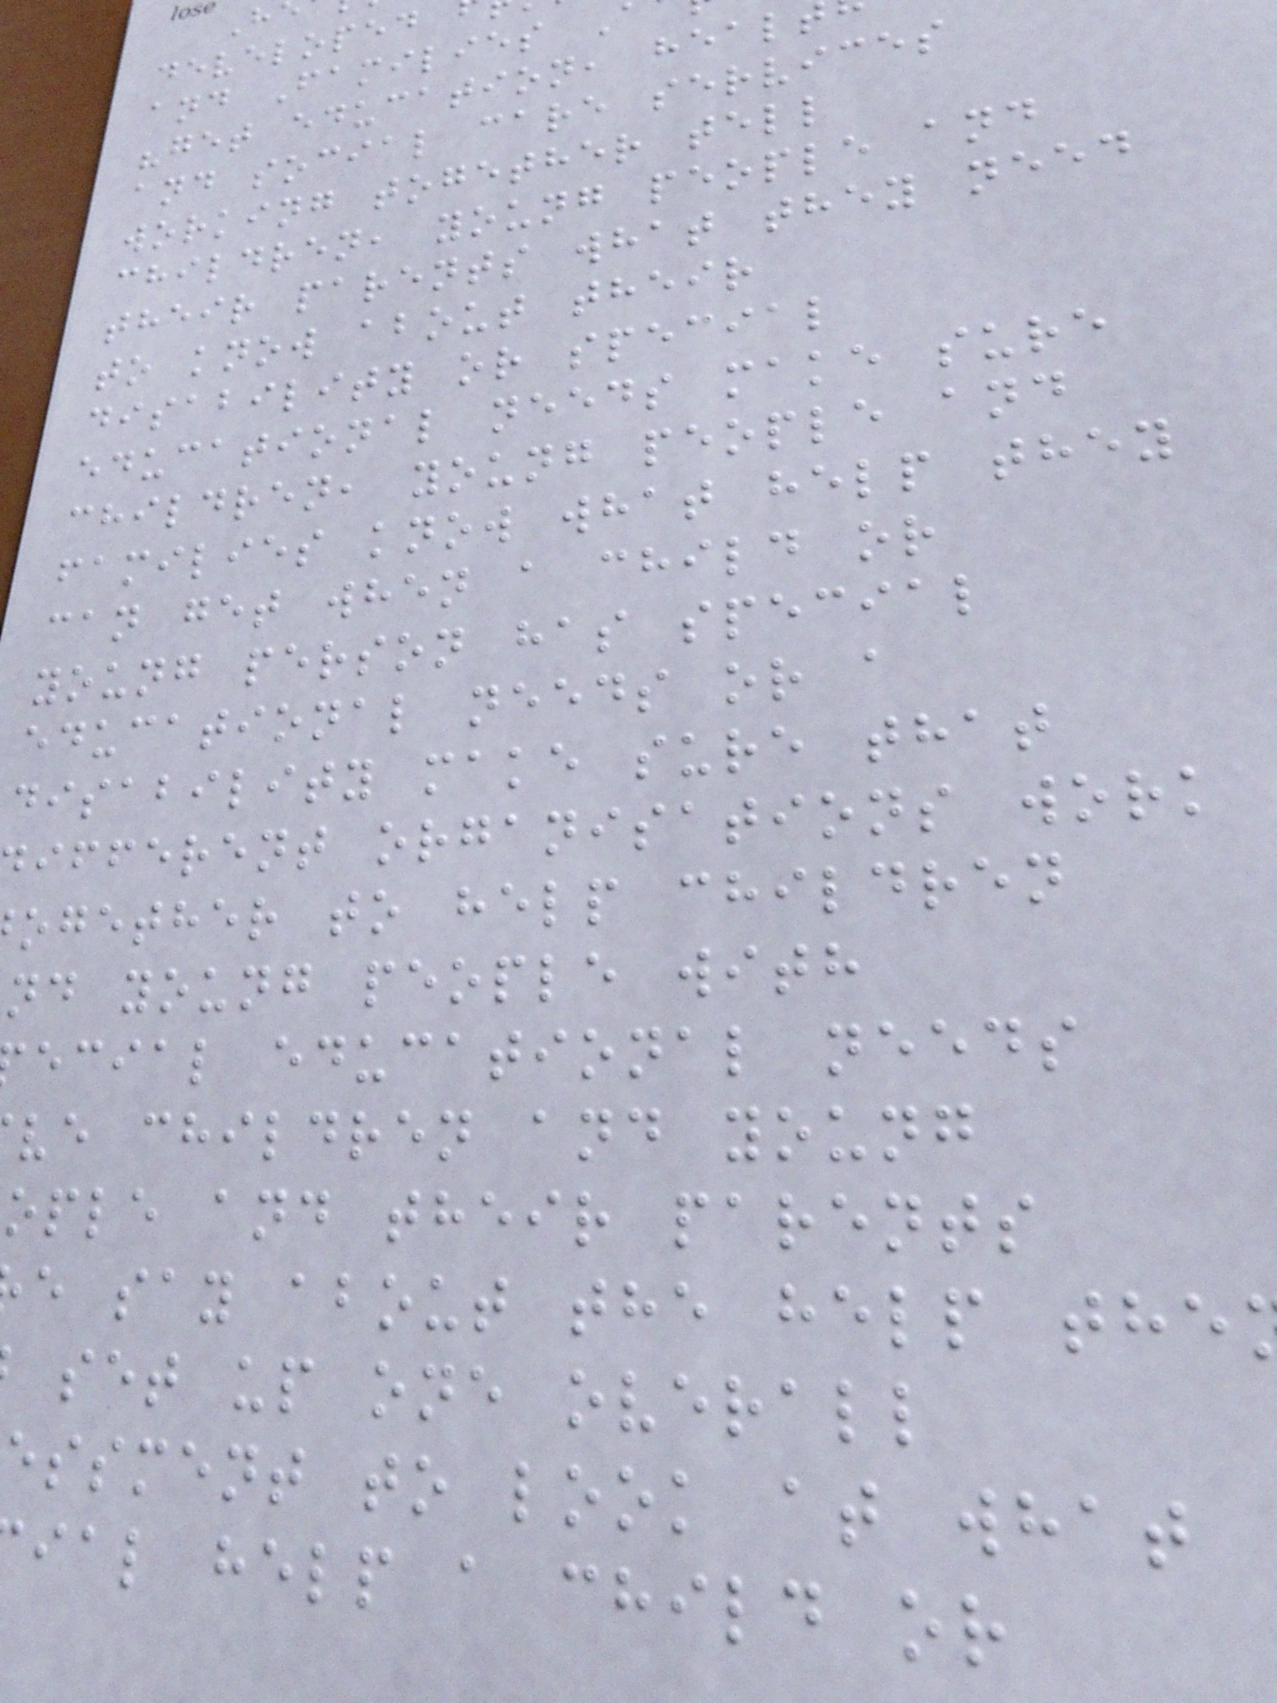developed
and Families
"get education, heal
and social care services
working together tell
children, young people and
their parents what they need
to know about their
disability or special
educational needs make sure
children, young people and
families know what help they
can get when a child or
young person has special
educational needs or a
disability make sure that
ifferent organisations work
ogether to help children
nd young people with
ecial educational needs
ve children and young
ople and their parents
e say about the help the
set up one overall
essment to look at what
ial help a child or
